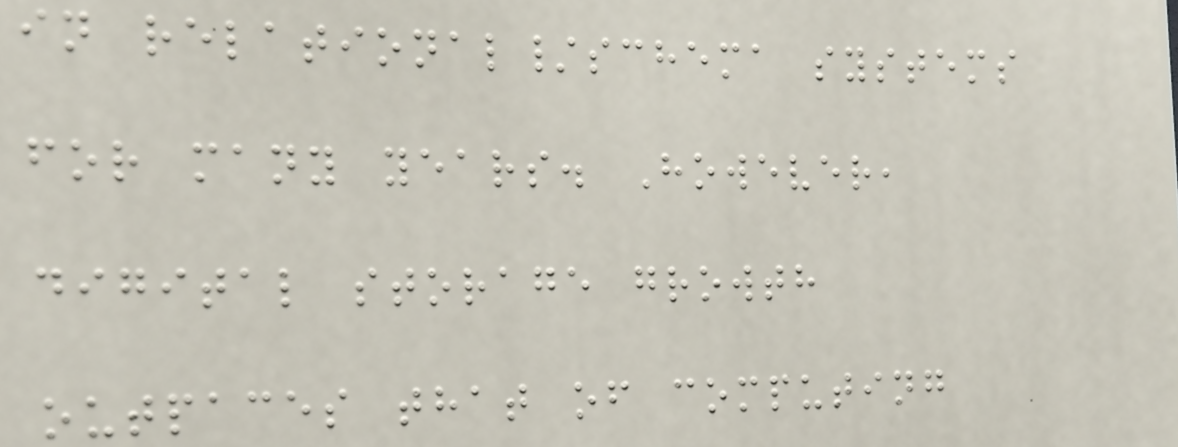in relational/schema systems
for many years. However,
digital storage growth
outpaces that of computing
